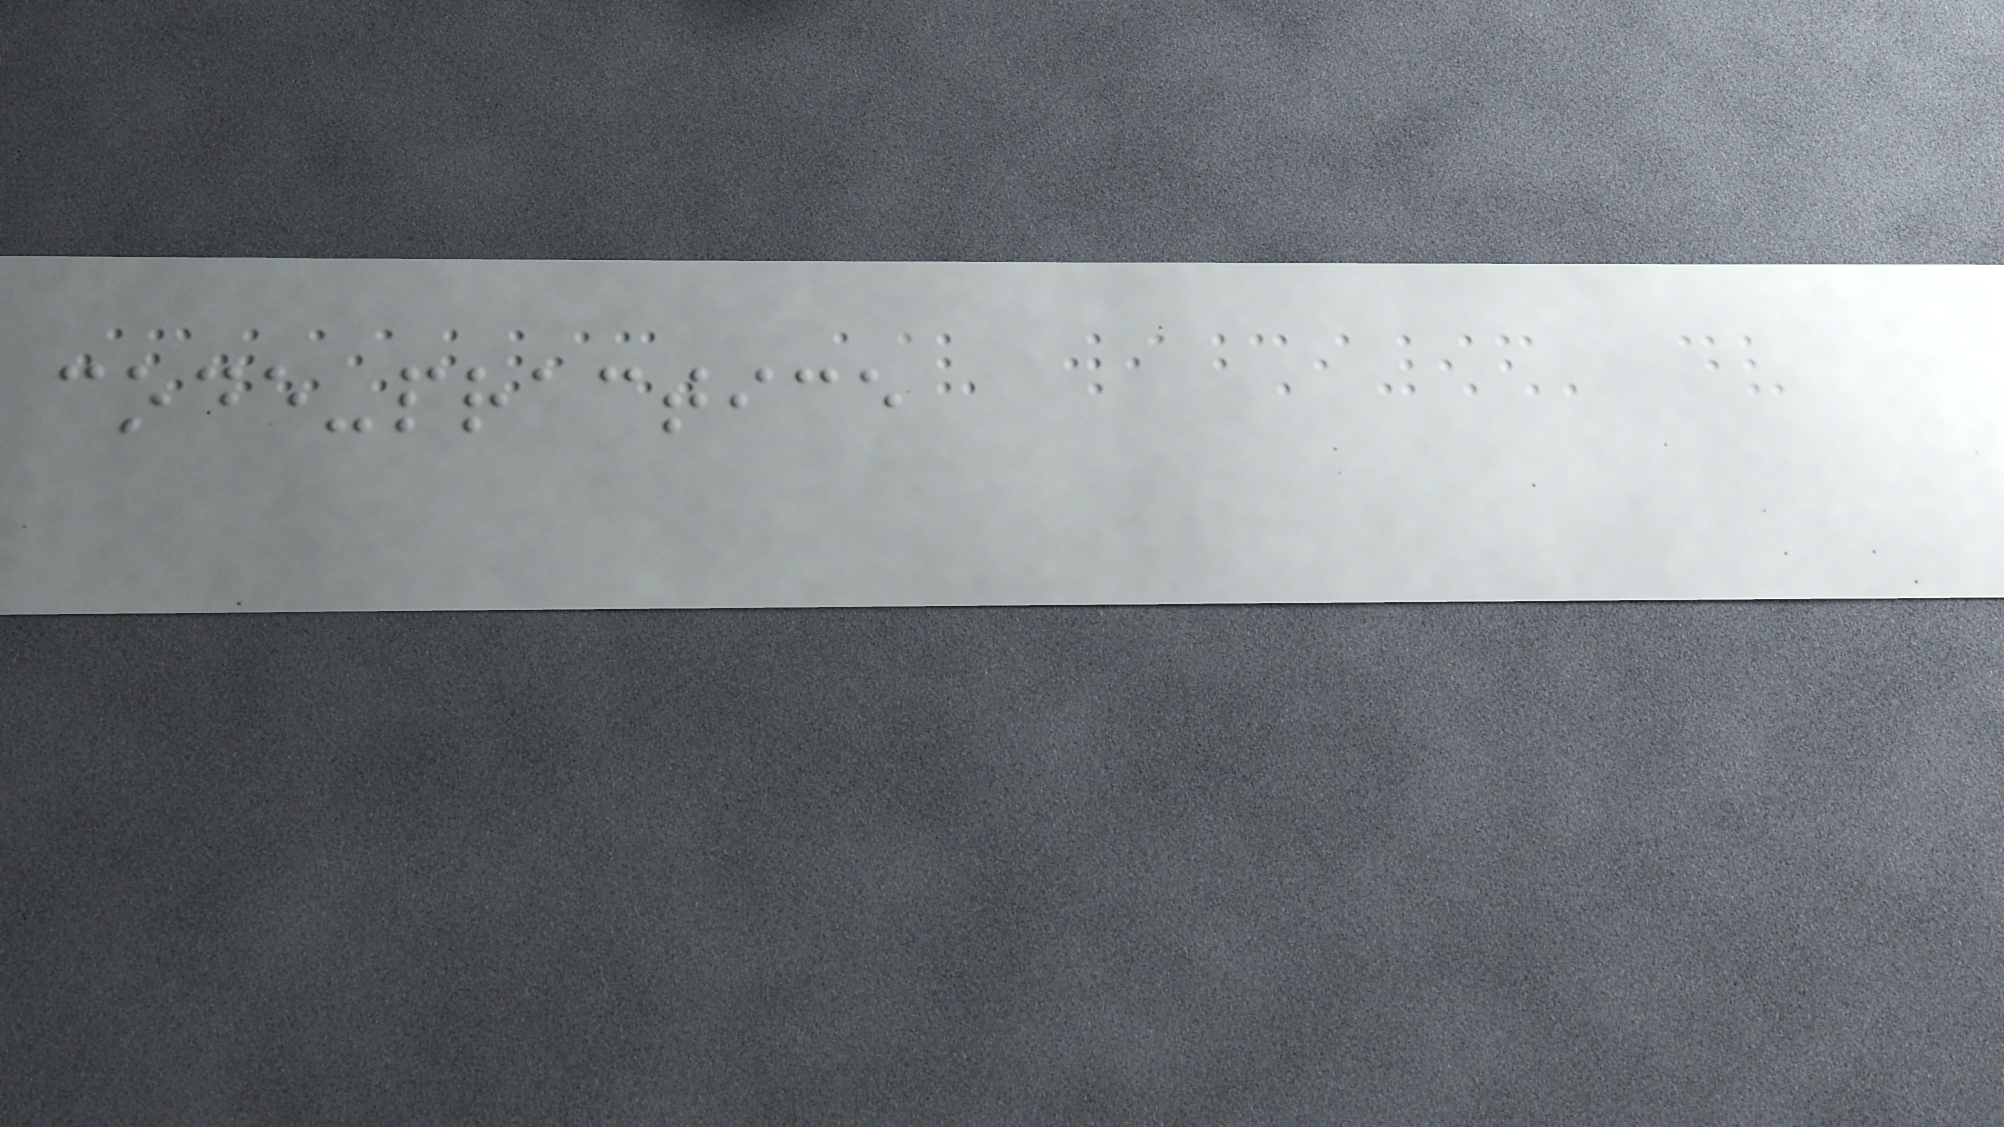code-practice
